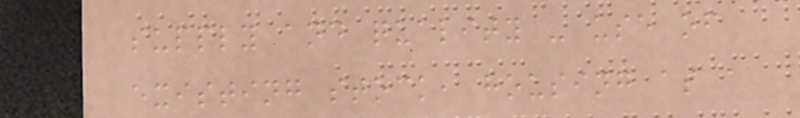supply and quality - use of
existing stock, housing as a
